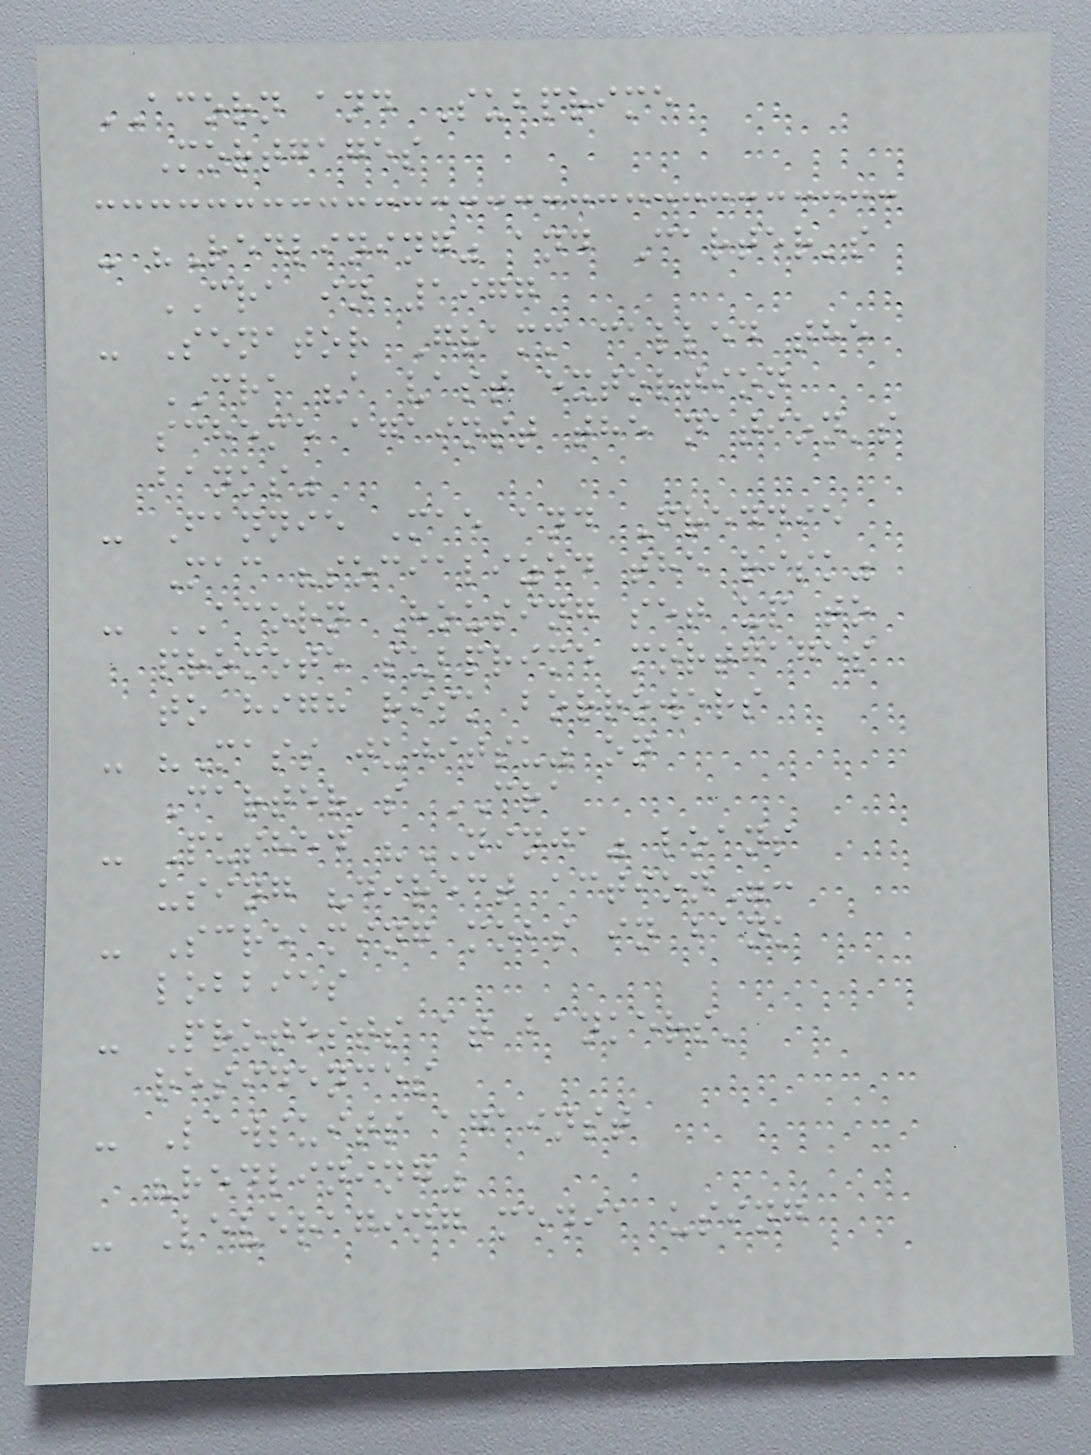ACORN and Subprime
Mortgages
- "Redlining" and Carter's
CRA in 1977
- Senator Gramm called the
CRA "a vast extortion
scheme against the nation's
banks"
- Fannie Mae and Freddie
Mac "socialized the risk"
- ACORN Housing set up to
promote subprime mortgages
to high risk borrowers
- "Mass jujitsu" on
Carter's CRA
- Pushed "NINJA" loans
using "direct action":
- Screaming mobs in bank
lobbies
- Protests at bankers'
residences
- Lawsuits against
"redlining"
- Leveraging media using
